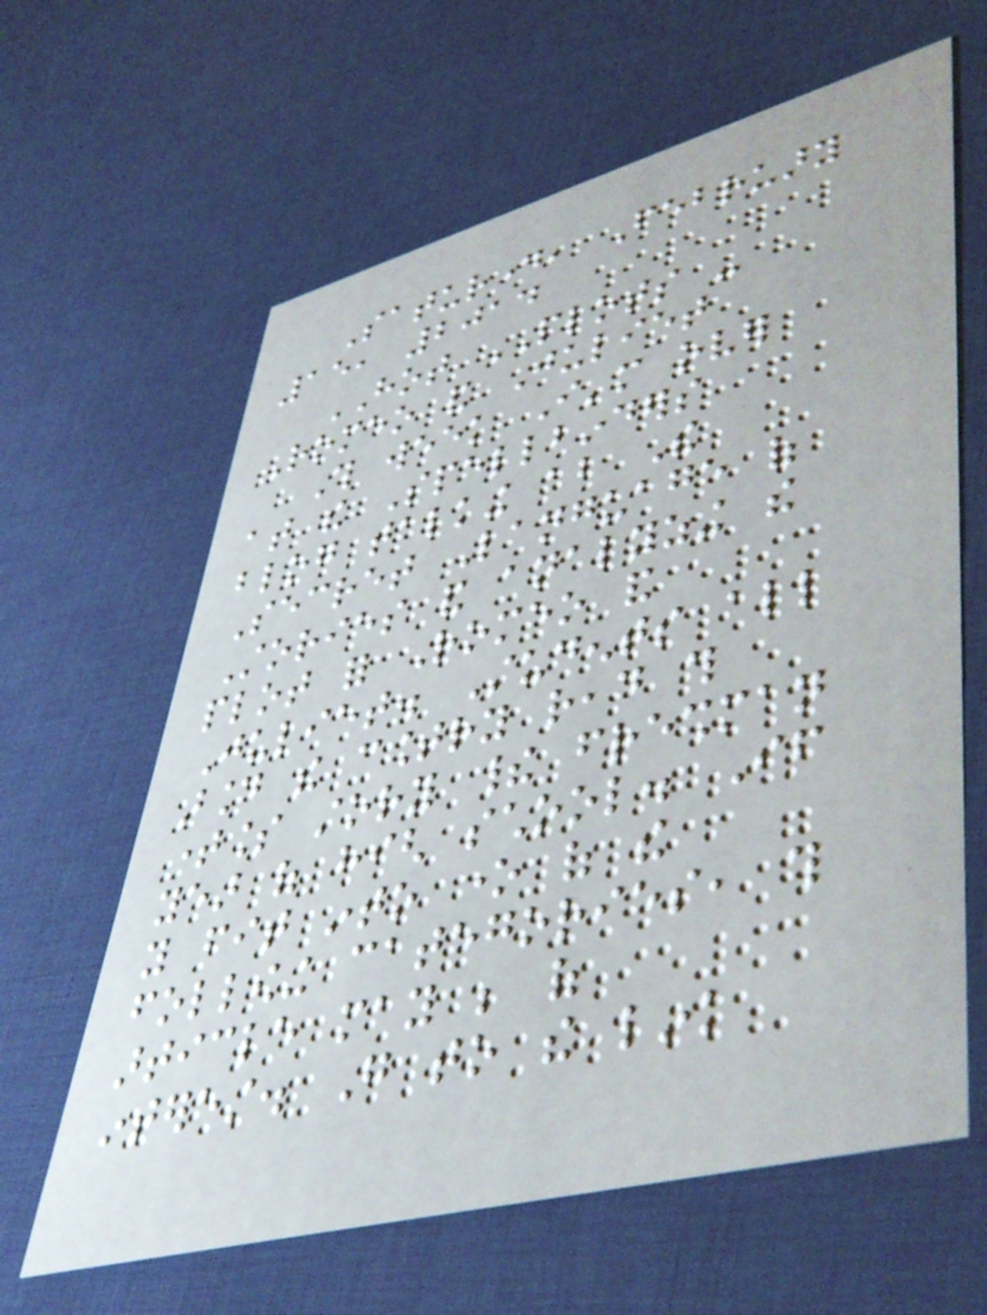Saturday, February
15, 2014
HOT PLOTS -
Romeo and Juliet
This week I'm over
at the Spellbinders
blog talking about The
Secret Language of
Stories and analyzing the
plot for Romeo and
Juliet. Students all
around the country read this
timeless story their freshman
year of high school. If
you fit into one of the
following categories, this
article may be of
interest. Go to the link
